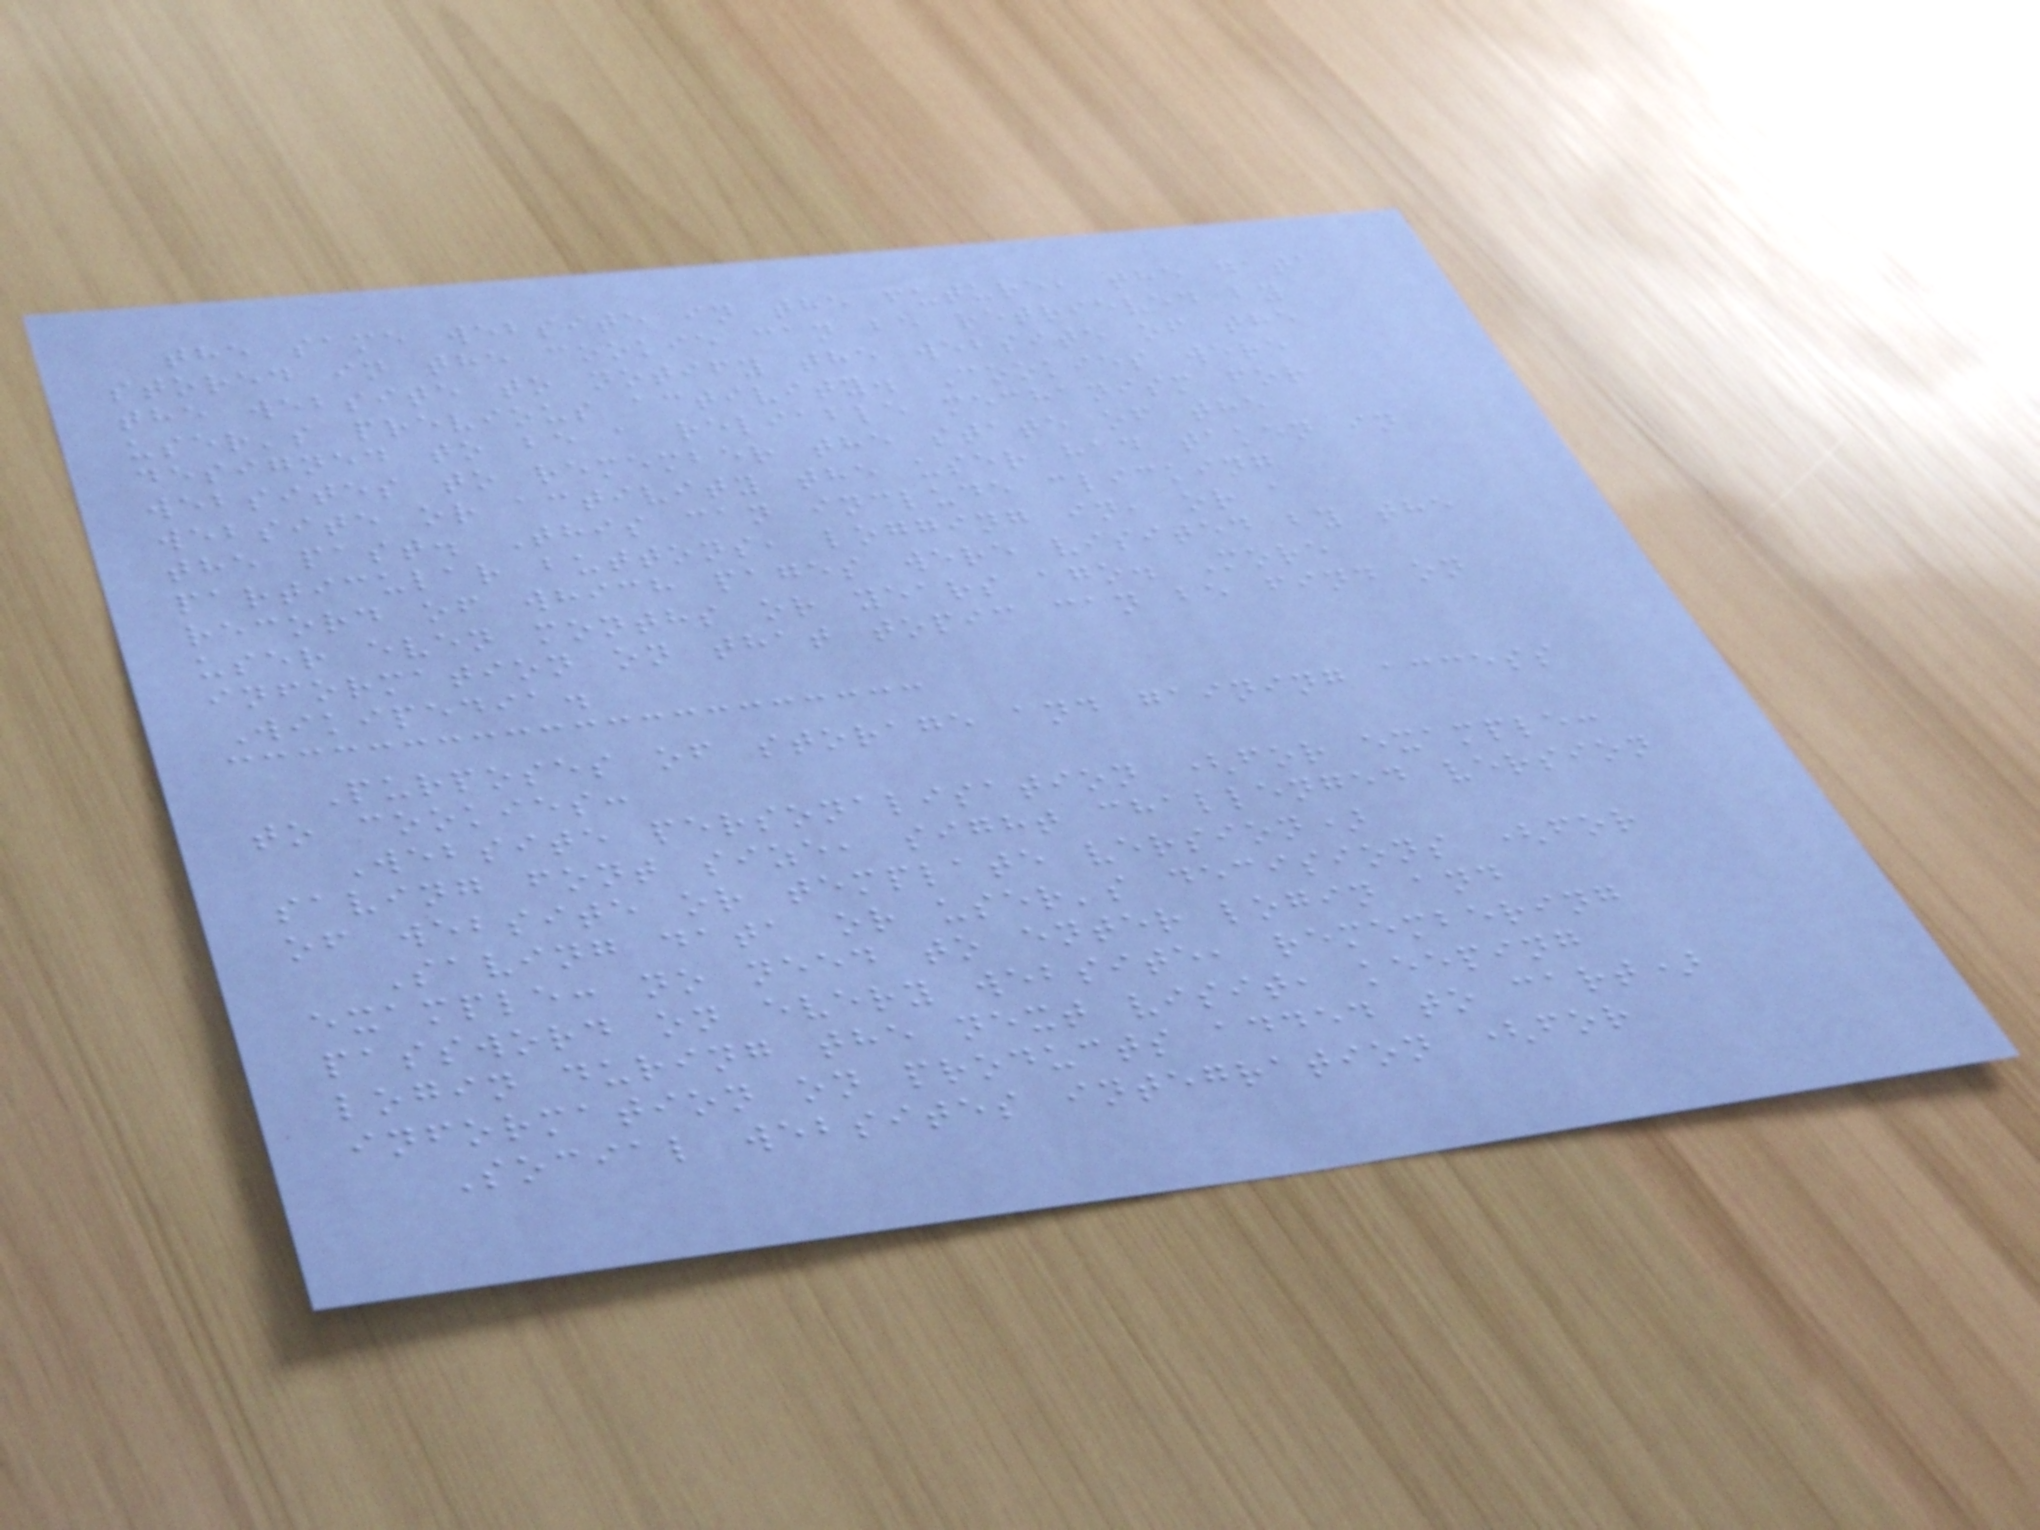the same website in the future, the data
stored in the cookie can be retrieved by
the website to notify the website of the
user's previous activity. Cookies were
designed to be a reliable mechanism for
websites to remember the state of the
website or activity the user had taken in
the past. This can include clicking
particular buttons, logging in, or a
record of which pages were visited by the
user even months or years ago. More
information on that topic can be find on
Wikipedia.
Purposes of storage and gaining access
to cookies:
Website personalisation (for example:
saving font size, sight challenged version
of website or template version)
Saving data or user's decisions (for
example: no need to enter login and
password on every website, remembering
login during the next visit, keeping
information on products added to cart)
Social websites integration (for
